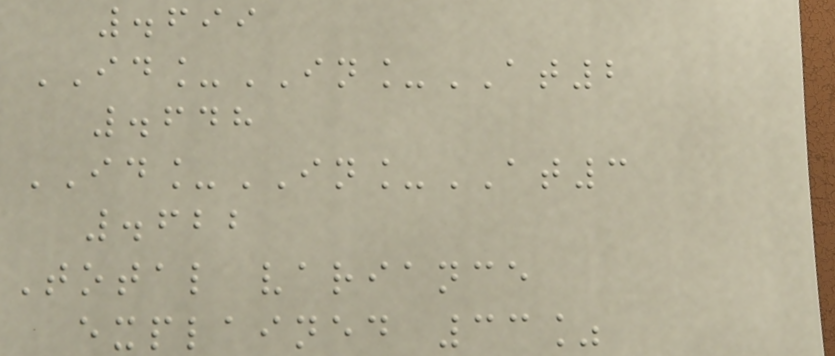.699
ID_IN_AT2
.648
ID_IN_AT3
.622
Total variance
explained 33%
